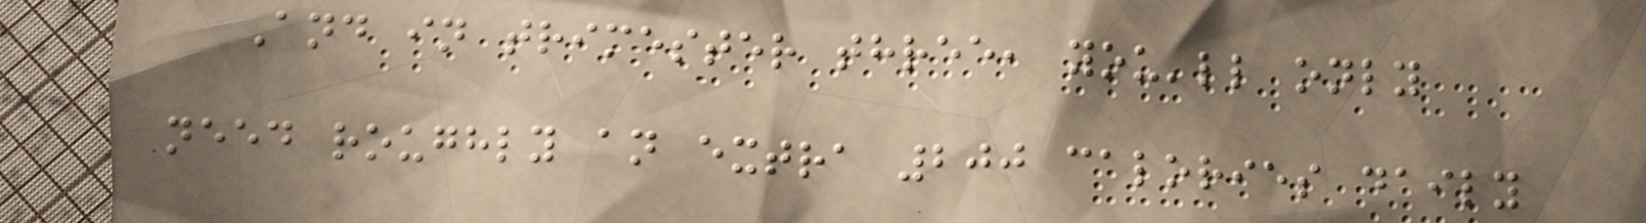And in trimester three, you'll only
need roughly an extra 200 calories daily
